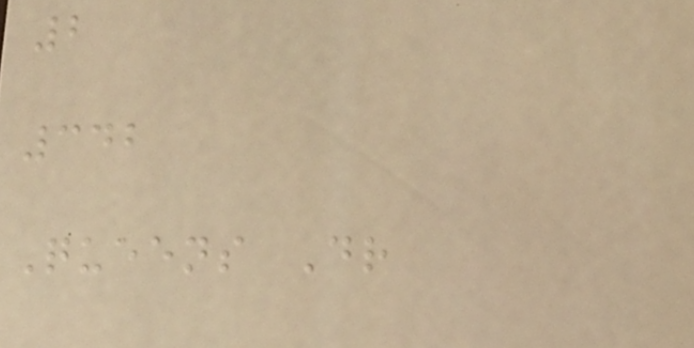2
342
Queens Dr
